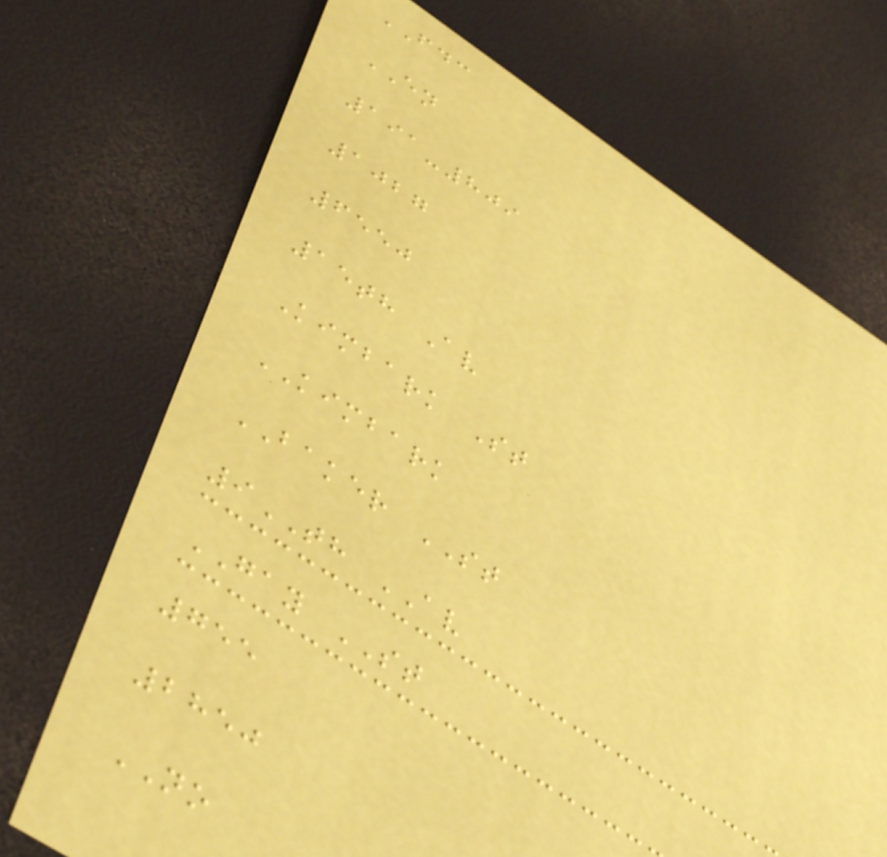FDC
EN
191-809
1027
6550
15th Av
Kimbark St
KIMBARK
BAKER ST
9TH AV
GAY ST
755
2850
NO
